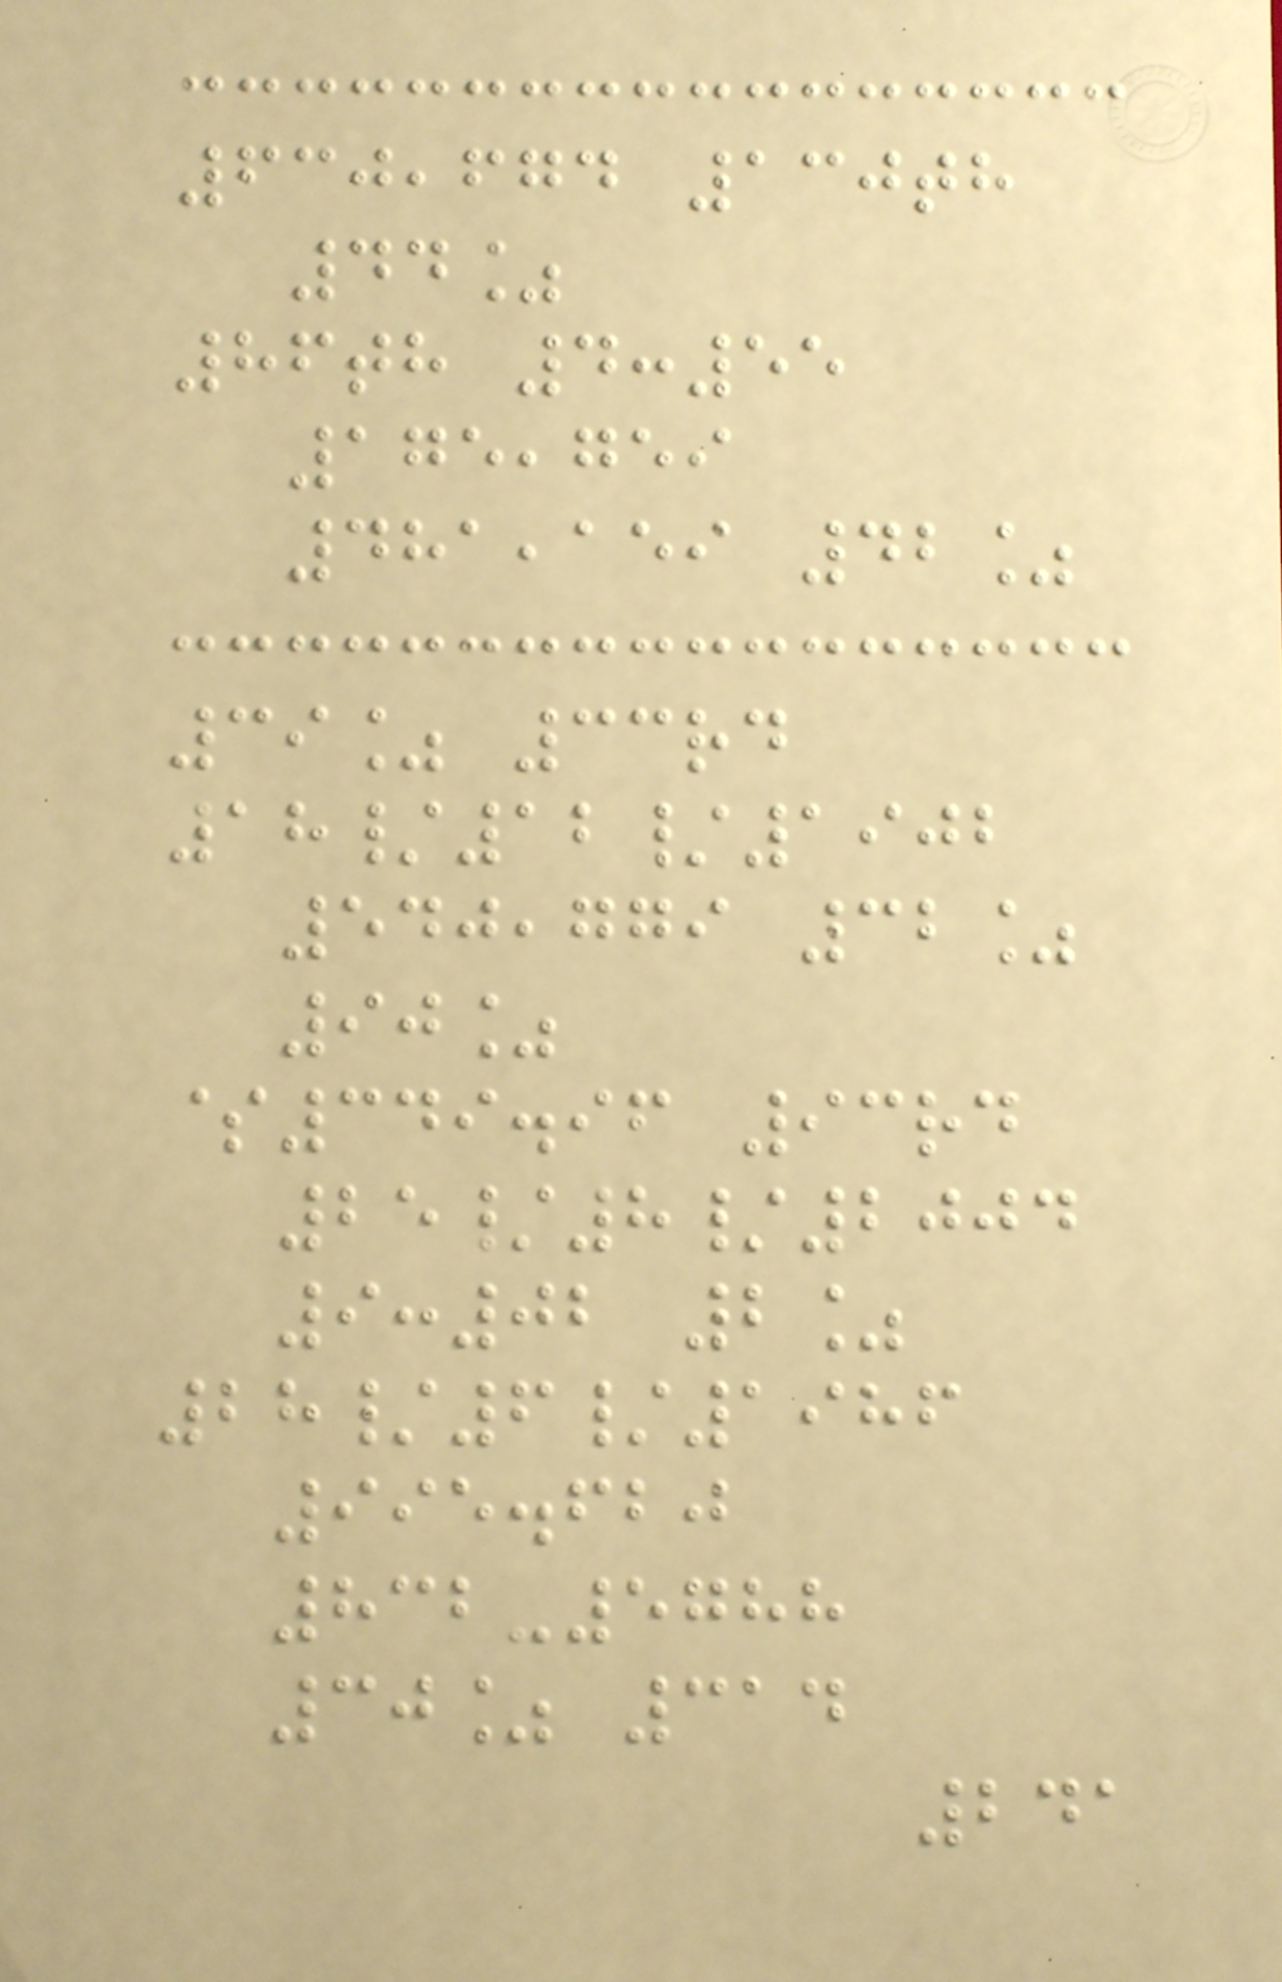630,674 130th
44%
86th 4:55
175,759
481,159 42%
39% 33rd
18/12/1902
540,779 32%
90%
$349.96 93rd
25/8/2004
9:02 2%
28/6/1986
995.620
832-5788
30% 314
241
